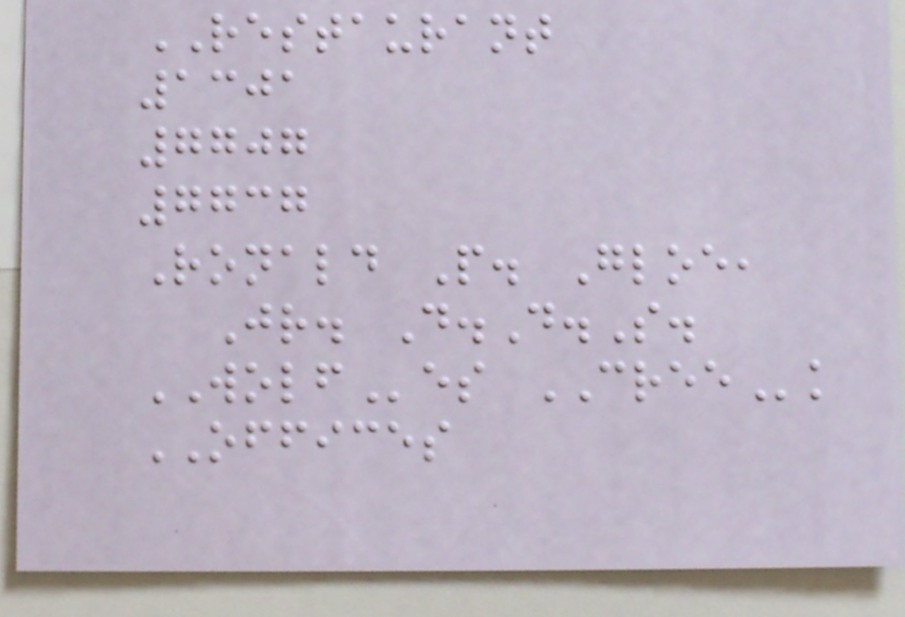RESTAURANT
1301
7707
7737
Ronald P. Gloe,
Jr. D.D.S.
WOLFes CREEk
OFFICES
